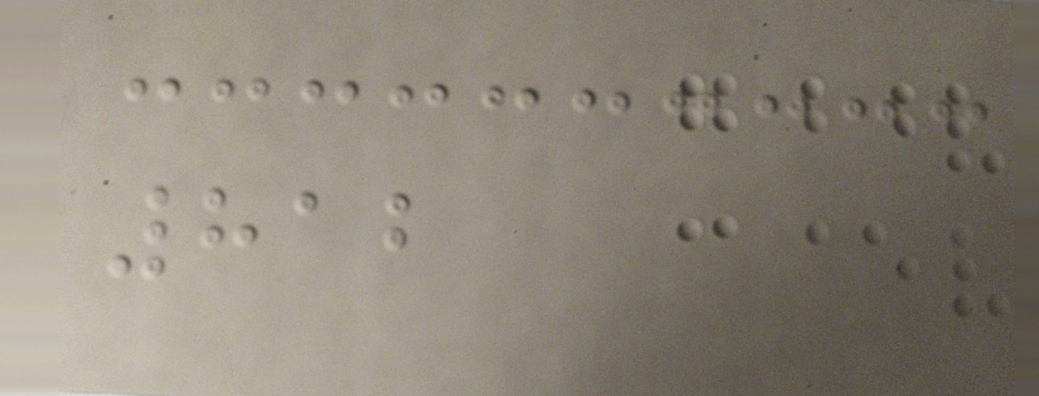812
